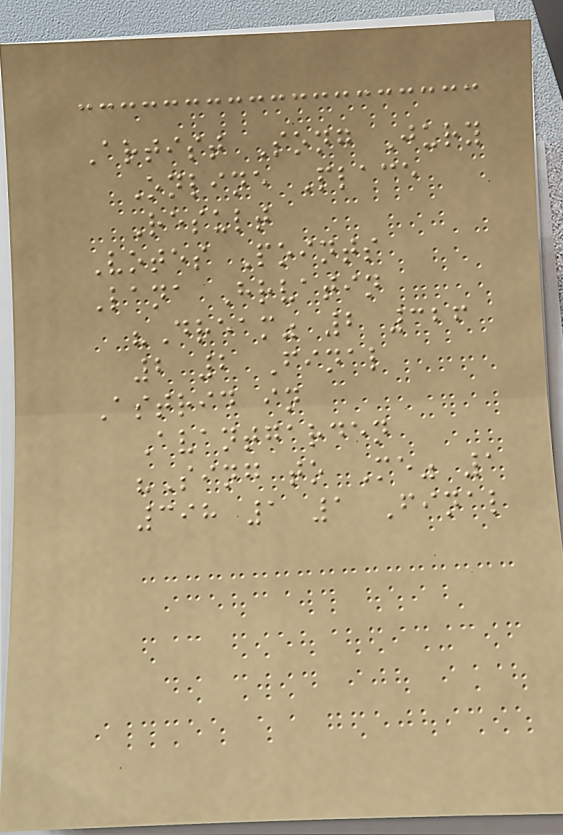Artist Song Jury
Online Place
Result
Votes Points
Lana Hrvatin
"Dream" 2 326
2 2 Final
Astrid in
Avantgarden
"Sing to Me" 1
398 1 1 Final
